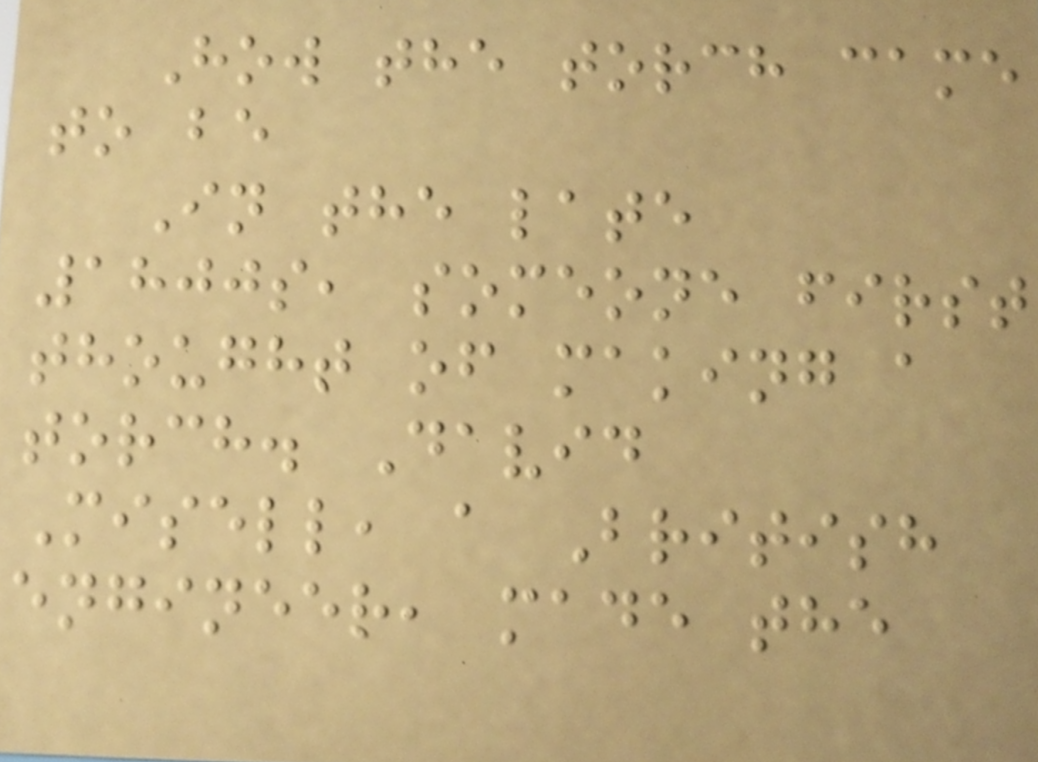How the torch came
to be
In the late
1800s, someone first
thought of making a
torch. David
Misell, a British
engineer, made the
